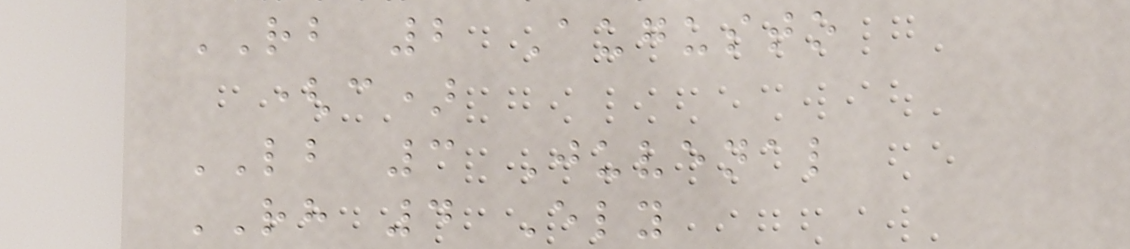RB 2 Augusto
(c)
LB 3 Juvenal
RH 4 Ely
